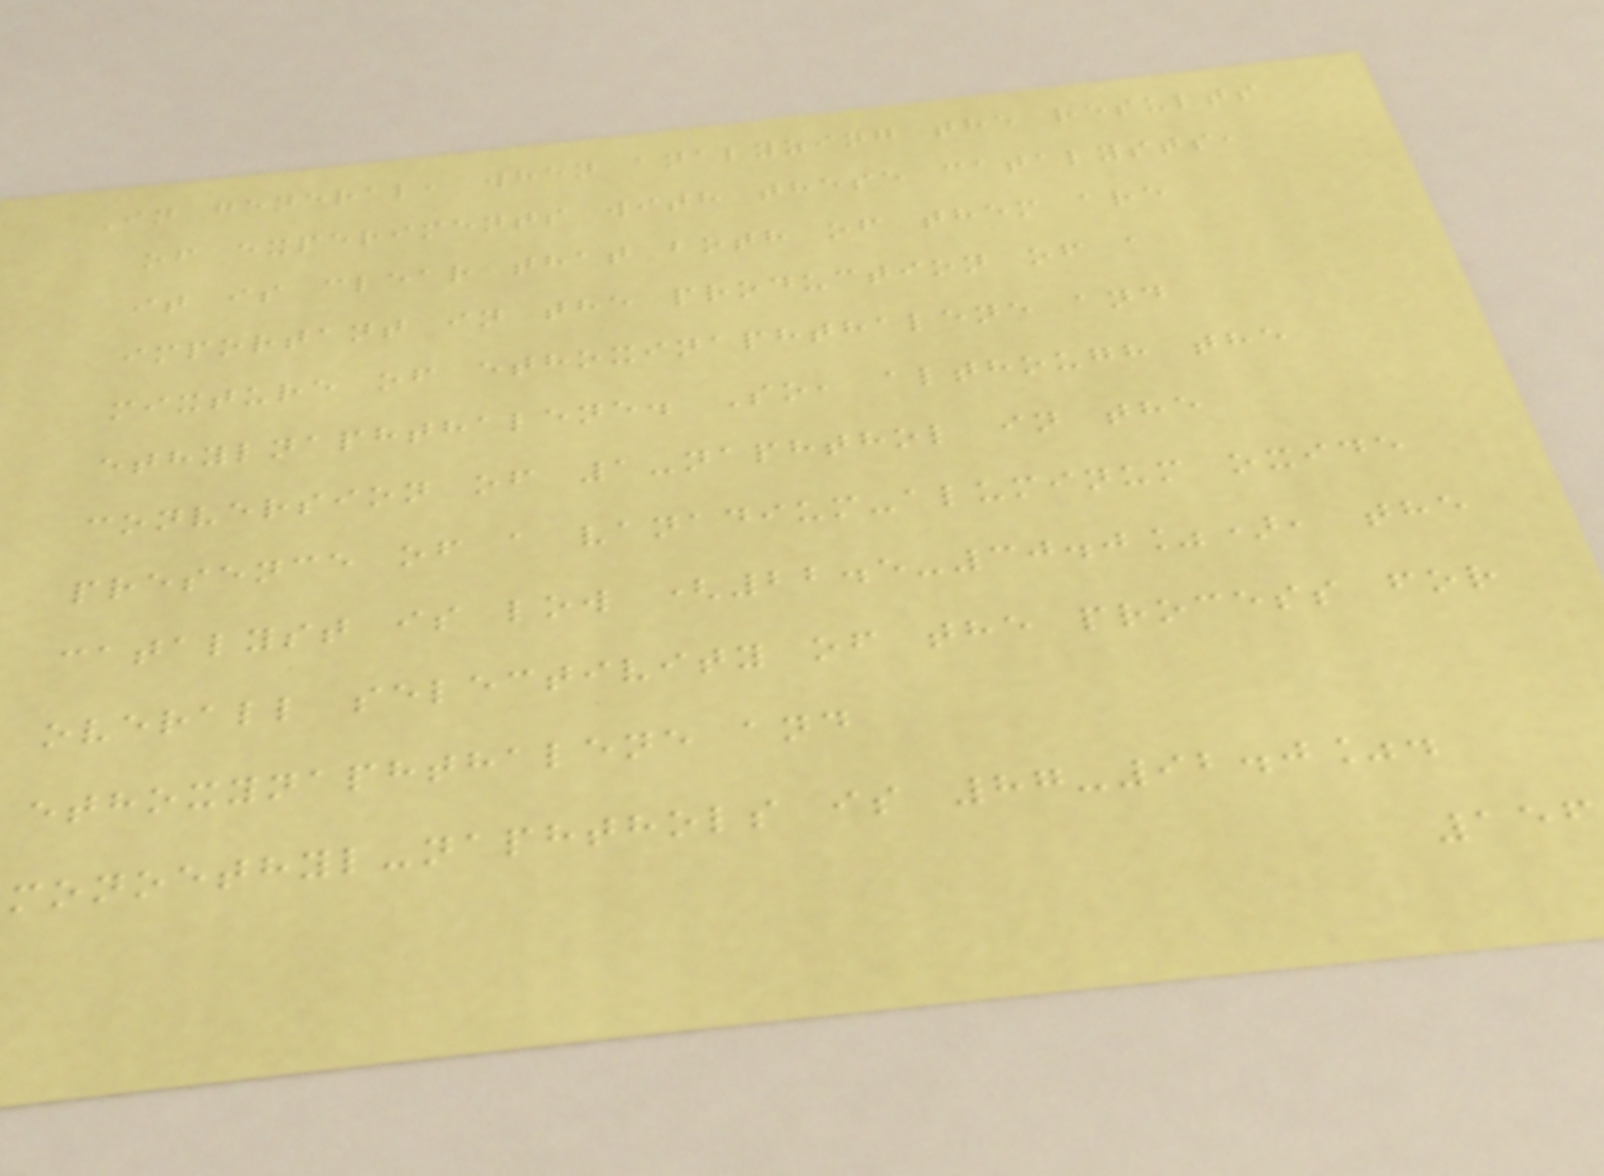In general, when analyzing the results
of experiments with these catalysts,
it is clear that both of them are
important in the production of a
mixture of ethoxinaphthalene and
ethylnaphthalene. So, although the
conversion of 1-naphthol in the
presence of a vanadium-aluminum oxide
catalyst is low (22.5-30.0%), the
overall selectivity of the process for
ethoxynaphthalene and
monoethyl-naphthols is 87-92.0%.
156
